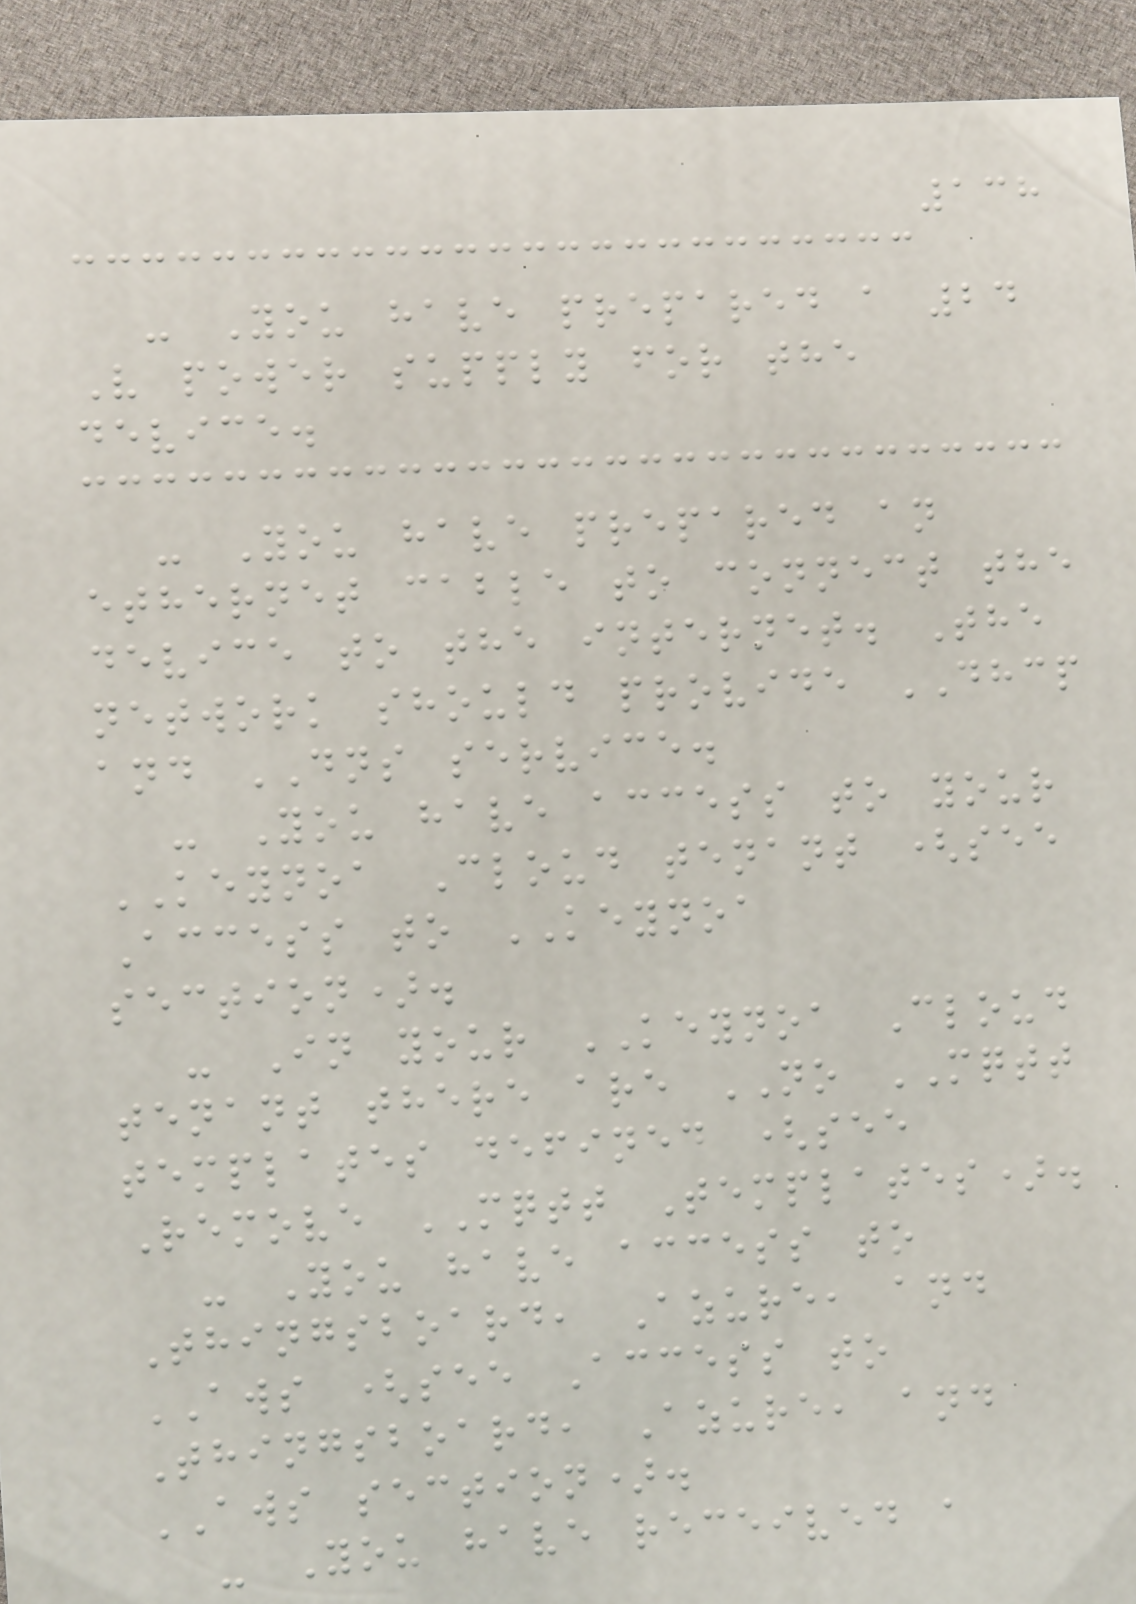138
- You have prepared a 24
V power supply for the
device.
- You have prepared an
ethernet cable to connect the
device to the internet. The
network should provide DHCP
and DNS service.
- You have access to your
KEYNOA Cloud tenant (see
Access to KEYNOA
section).
- In your KEYNOA Cloud
tenant there are NO MQTT
templates defined (see
Remove MQTT Templates).
- You have access to
Thingsboard, Azure, and
AWS (see Access to
Thingsboard, Azure, and
AWS section).
- You have received a
